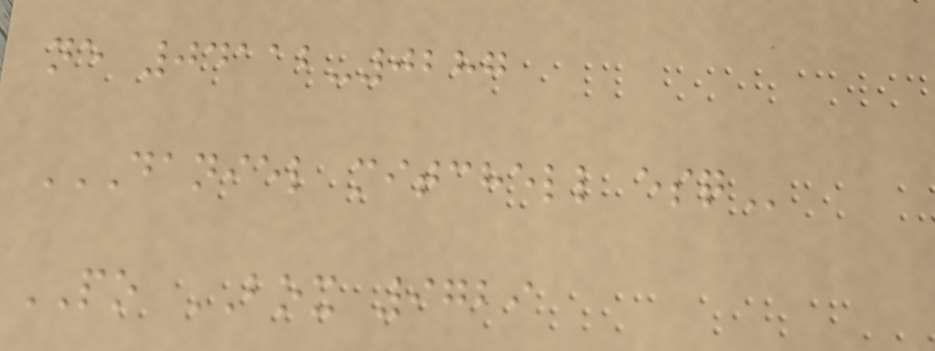ne 04112-0287
DANIEL MITCHELL ESQ
PO BOX 9729
